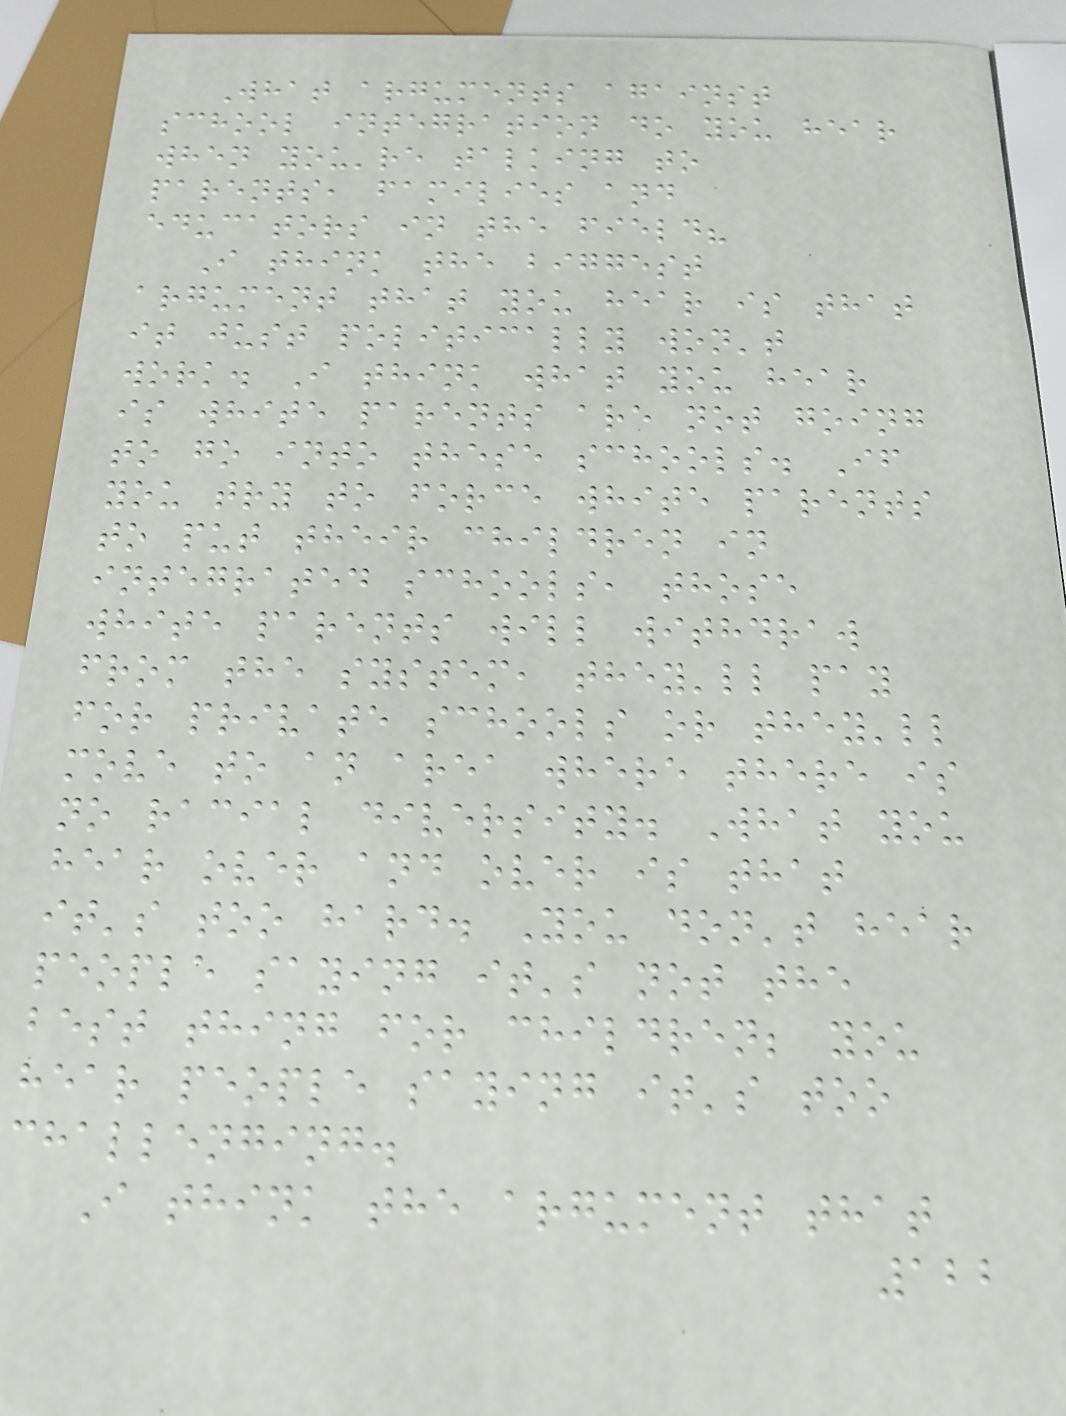What arguments against
school integration do you hear
when you're talking to
parents, families and
educators in the field?
I think the biggest
argument that you hear is that
it just politically won't
work. I think what you hear
is white parents are not going
to go into these schools. If
you try to force white parents
to put their children in
integrated schools, those
white parents will withdraw
from the system, they'll pay
for private schools or they'll
move to an area where there is
no racial diversity. What you
hear over and over is that
it's too hard. You don't hear
people saying it's not the
best thing for children; you
hear people saying it's too
challenging.
I think the argument that
122
